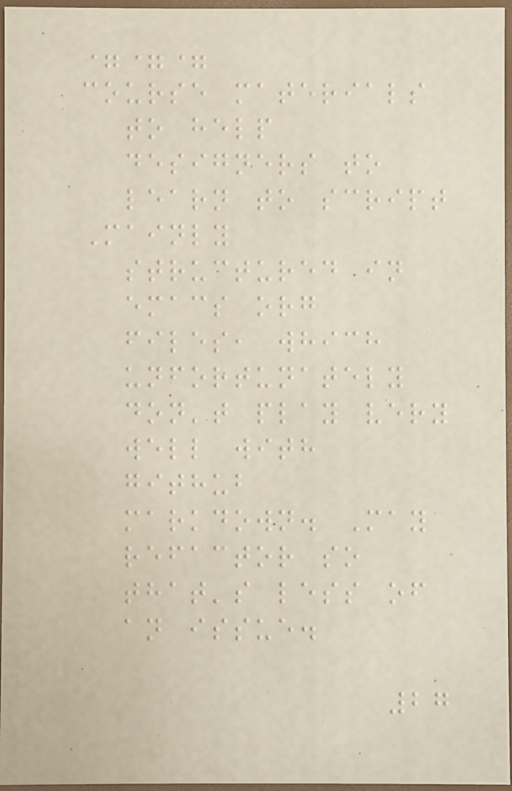===
course materials
to help
designers to
learn to script
Mainly
structured in
emacs org
files, which
unfortunately
don't play very
well with
github
markdown. May
refactor so
that's less of
an issue.
27
